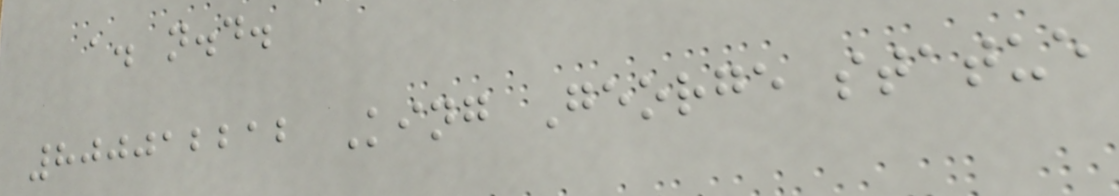a. n.d.
800012212 King George statue
